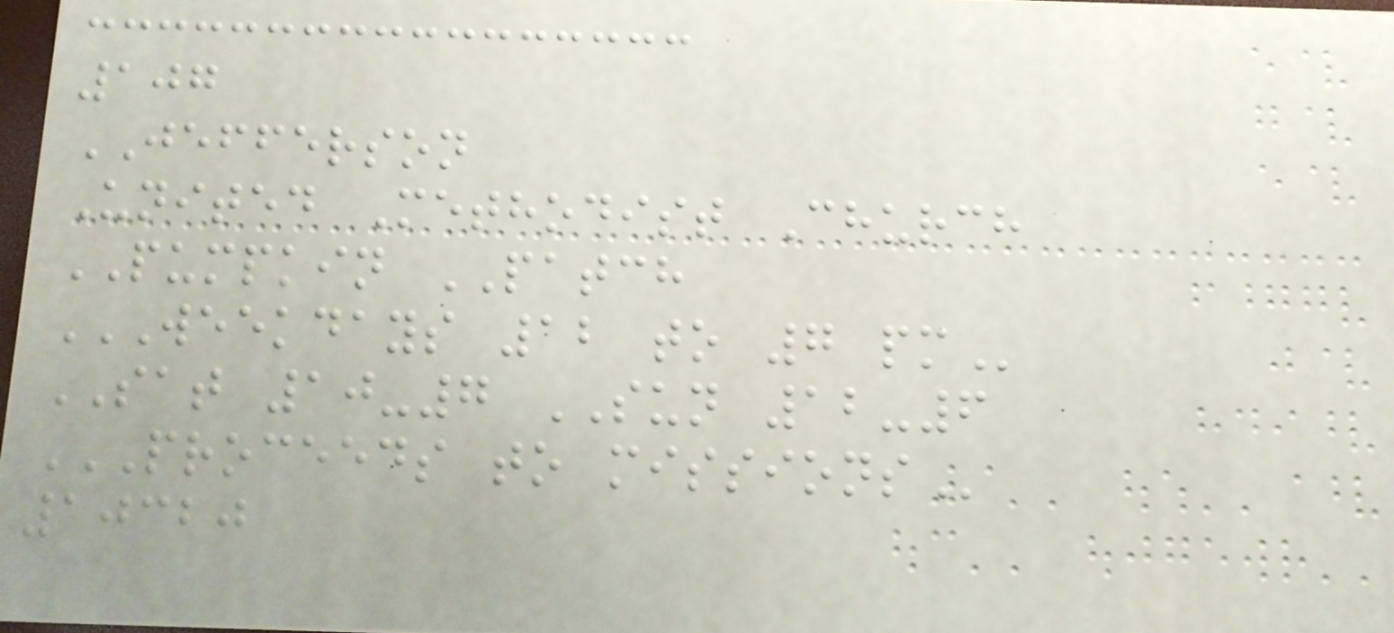107
JEFFERSON
United Methodist Church
PUMPKIN PATCH
WEEKDAYS 12 TO 7 PM
SAT 10-7 SUN 12-6
PROCEEDS TO MISSIONS
10320
